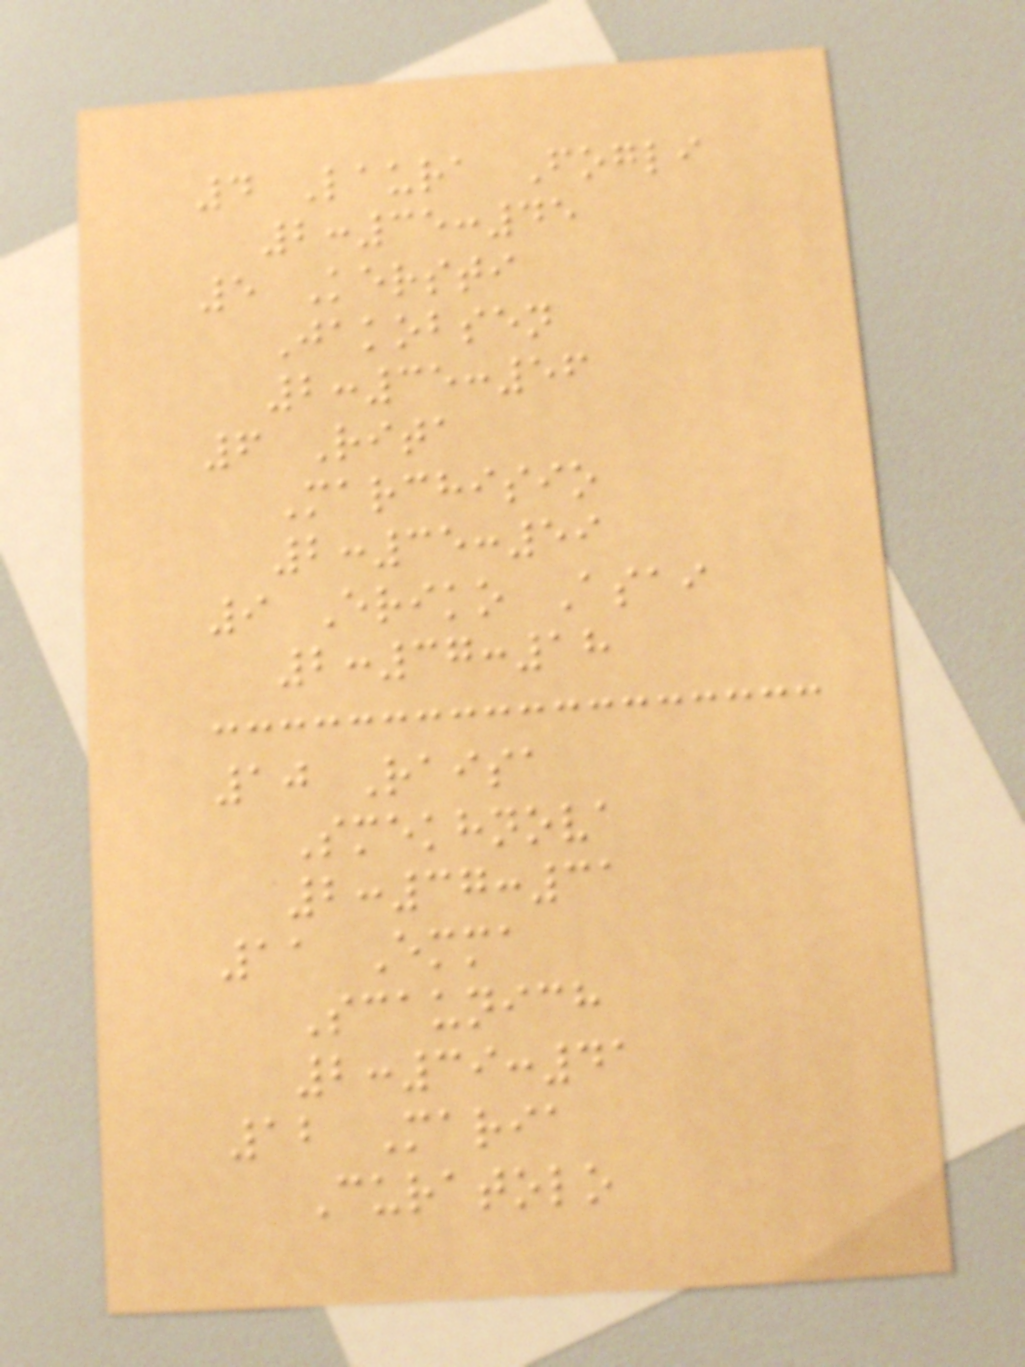4 Laura Fogli
2:35:45
5 Kersti
Jakobsen
2:35:56
6 Rita
Marchisio
2:35:59
9 Eriko Asai
2:37:18
10 Raisa
Smekhnova
2:37:31
11 Emma
Scaunich
2:39:41
12 Maria
Curatolo
